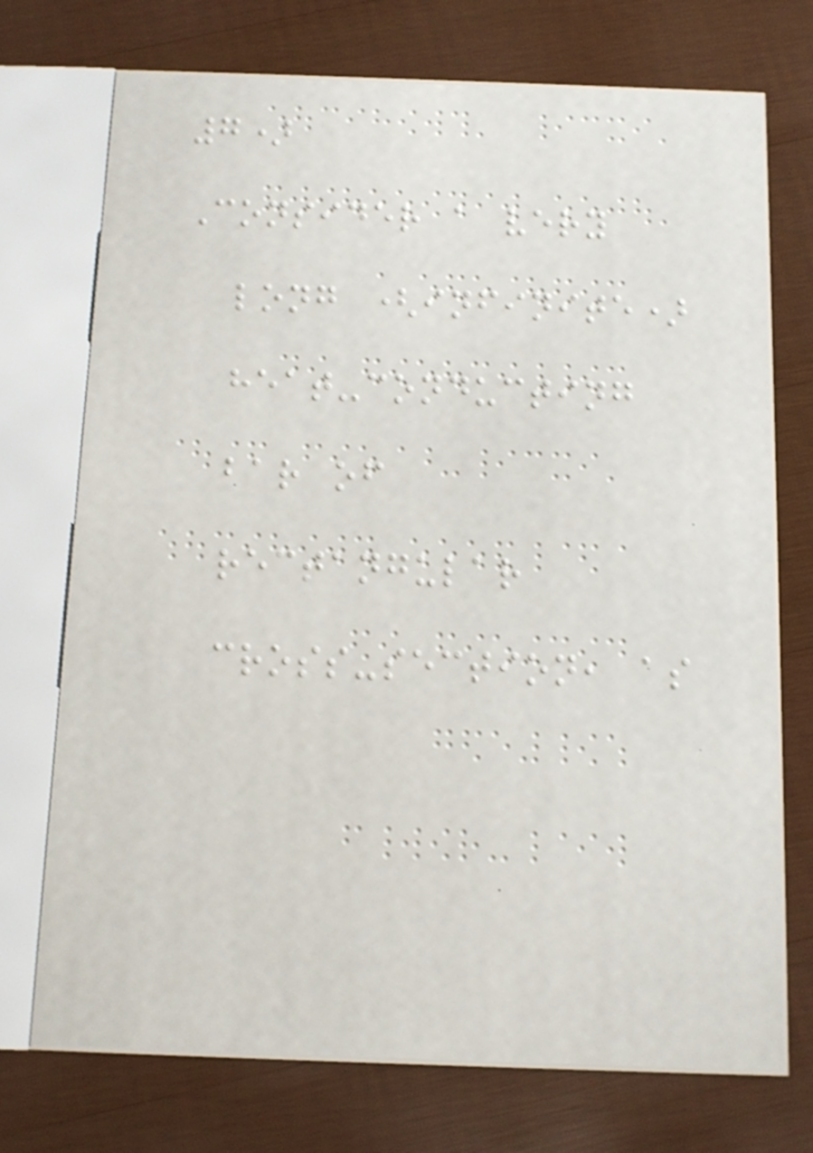7)
Consider a very
long (infinite)
heat-conducting
bar of
rectangular
cross-section, as
